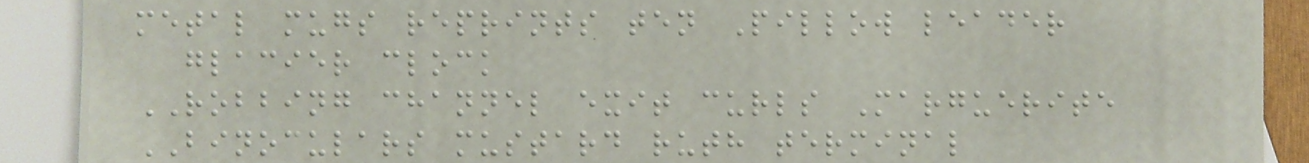metal mugs reprints ten Pillow leader
glacier clock
ROBBING channel exit curls Marguerite
BINOCULARS mustard ruth terminal
